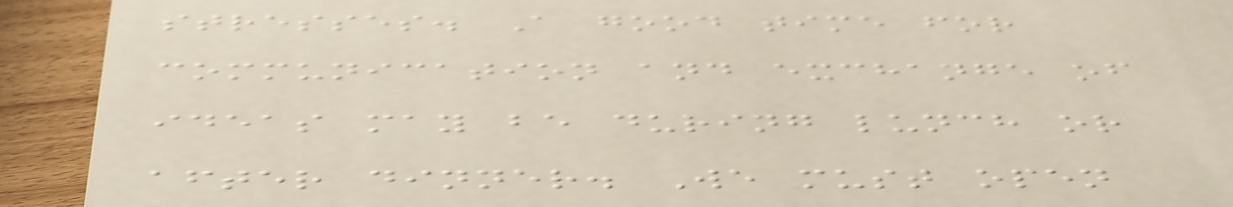stresses. A good time for
communication and exchange of
ideas may be during lunch or
after dinner. We must open
